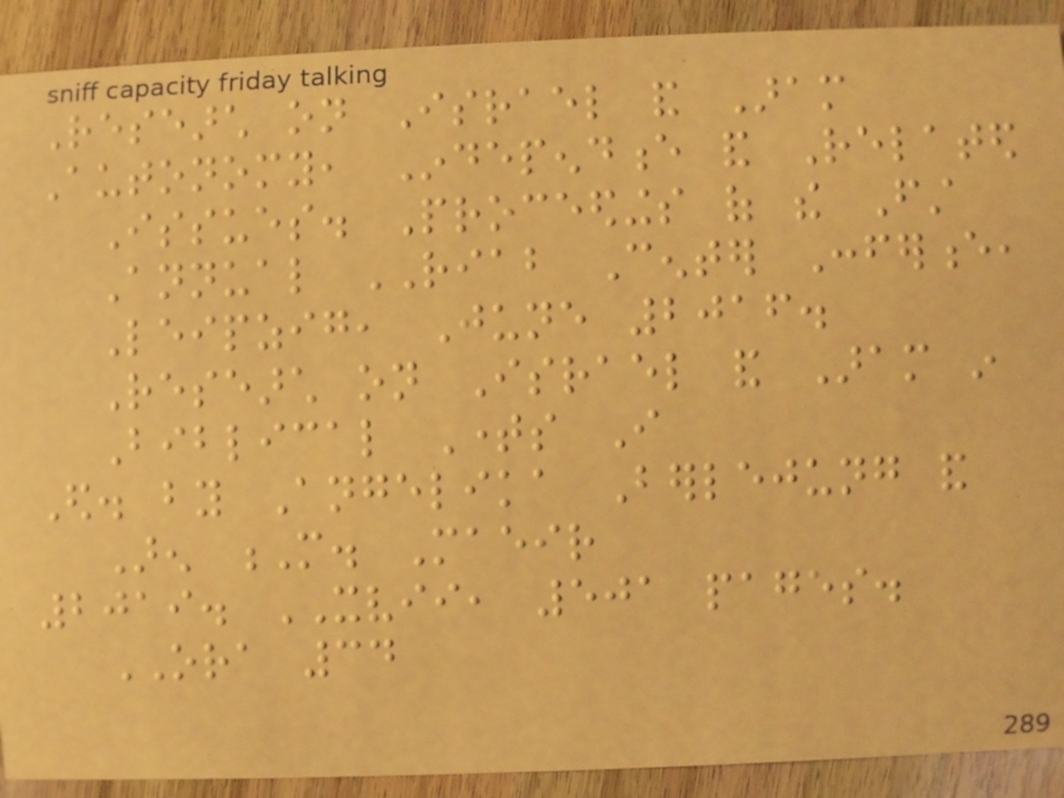Research on Israel and Aram
Autonomy, Independence and Related
Issues. Proceedings of the First
Annual RIAB Center Conference,
Leipzig, June 2016.
Research on Israel and Aram in
Biblical Times I
Ed. by Angelika Berlejung and
Aren M. Maeir
2019. XVII, 501 pages.
ORA 34
